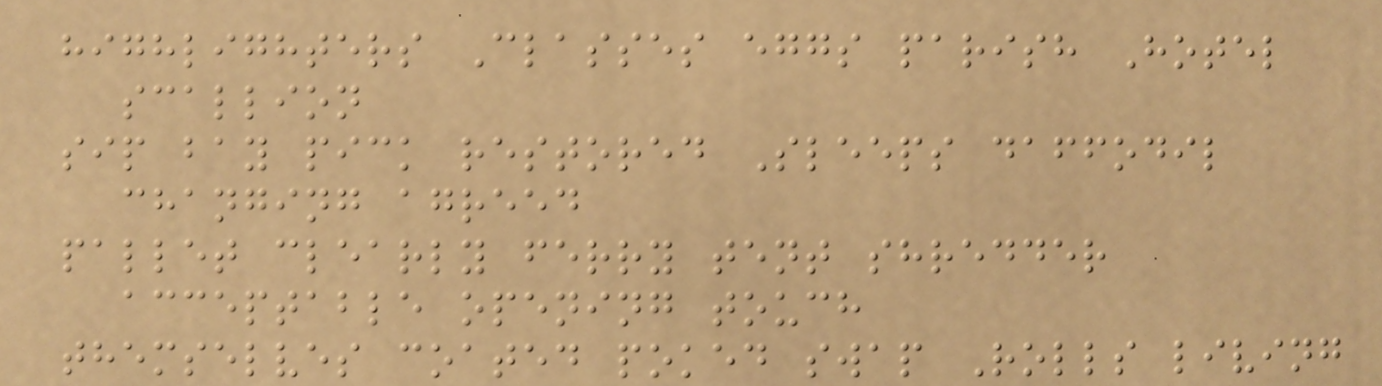highlighters Classes eggs parish Hotel
scallion
sip bay pick restored Sleeps daffodil
changing agreed
pallet clearly ferry tent shredder
acceptable opening touch
themselves coated poked swap Rolls living
